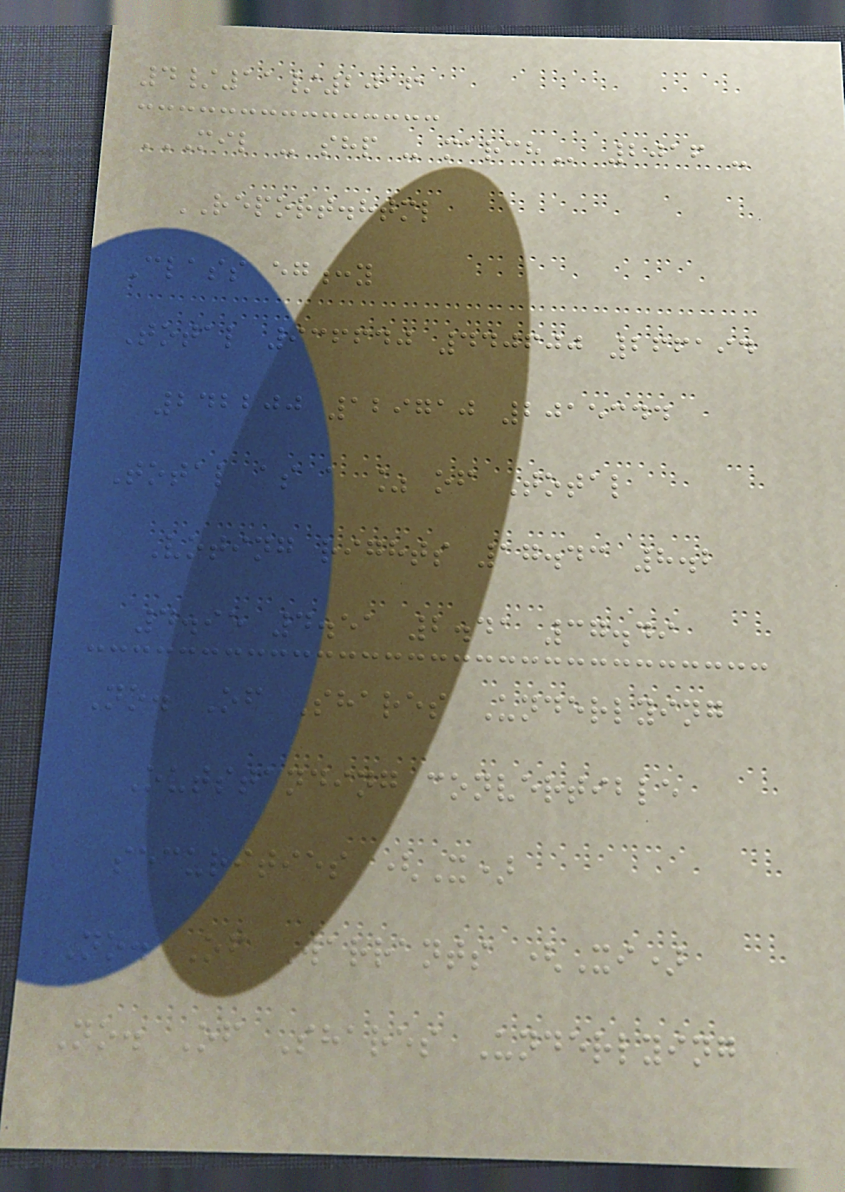4/11/2016
MIL - SHP - MARCH 2016 -
REPORT.html
Class eg:y
Total 936640 440600 266194
242200 129710 2015344
Total as a % of Total
Voting rights 17.43 8.2
4.95 4.51 2.41 37.49
No. Of Shares Underlying
Outstanding convertible
securities (X)
No. Of Warrants (Xi)
No. Of Shares Underlying
